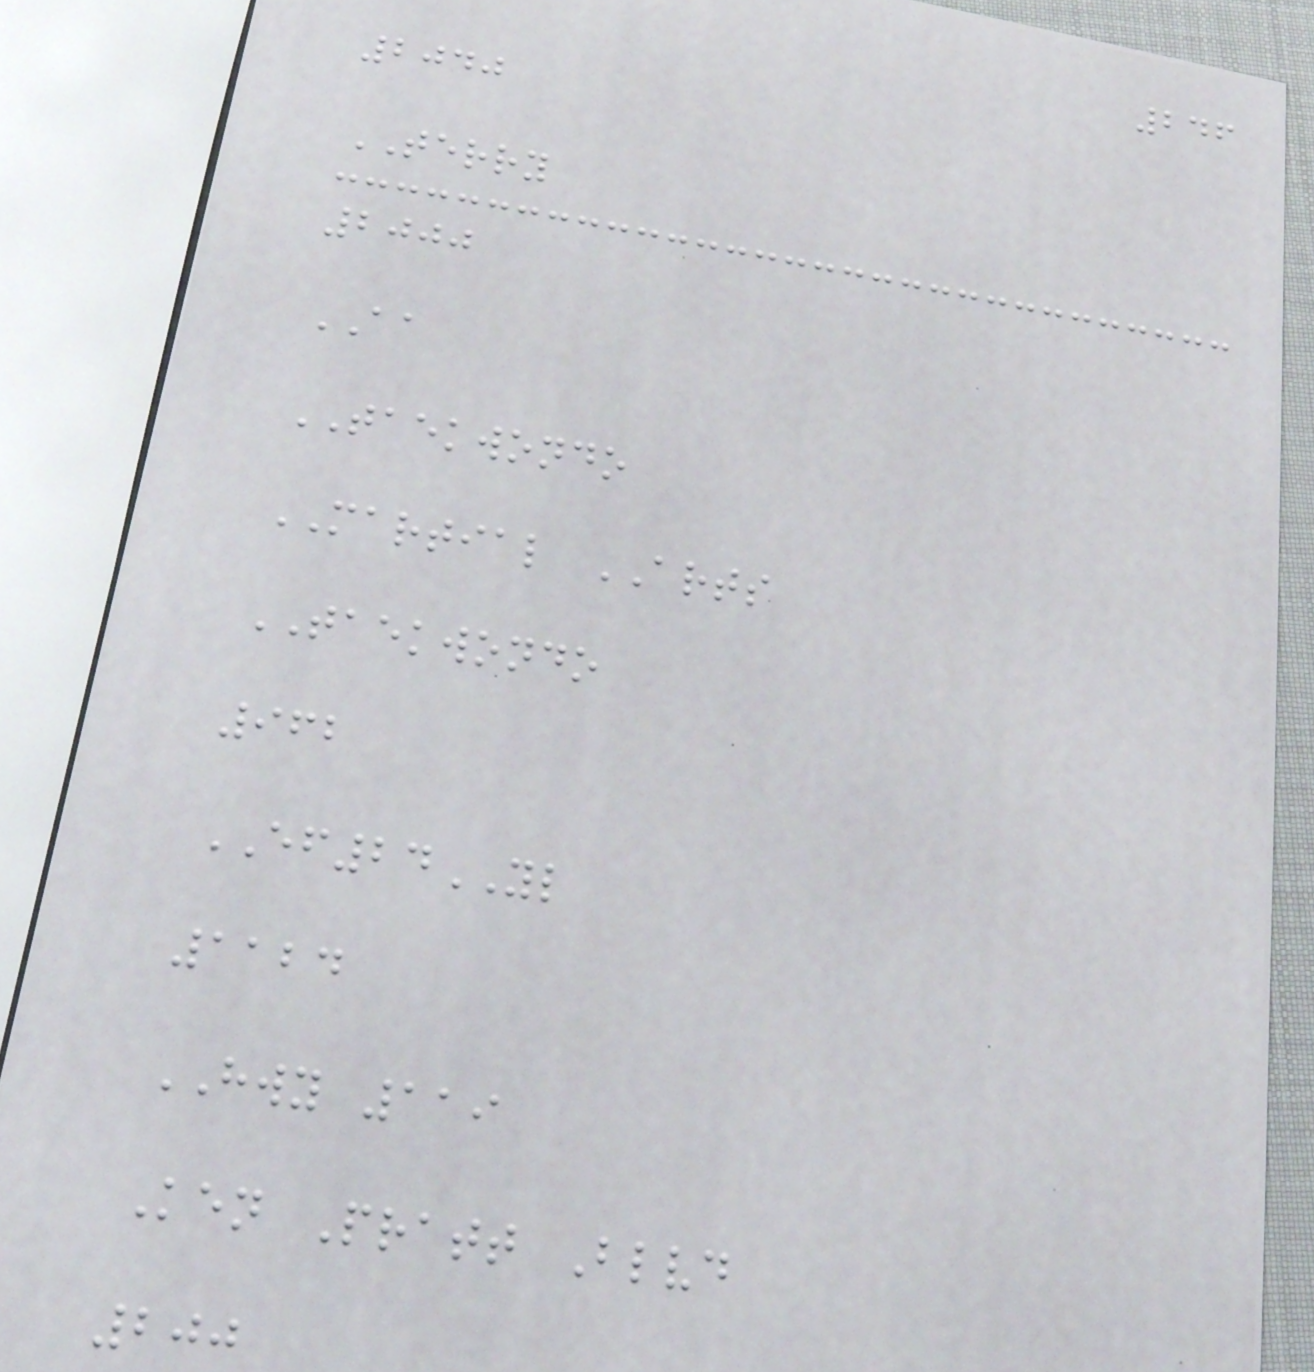246
2040
TERRY
2000
AA
TAEKWONDO
MARTIAL ARTS
TAEKWONDO
962
EF24YL
1124
HWY 119
Ken Pratt Blvd
200
